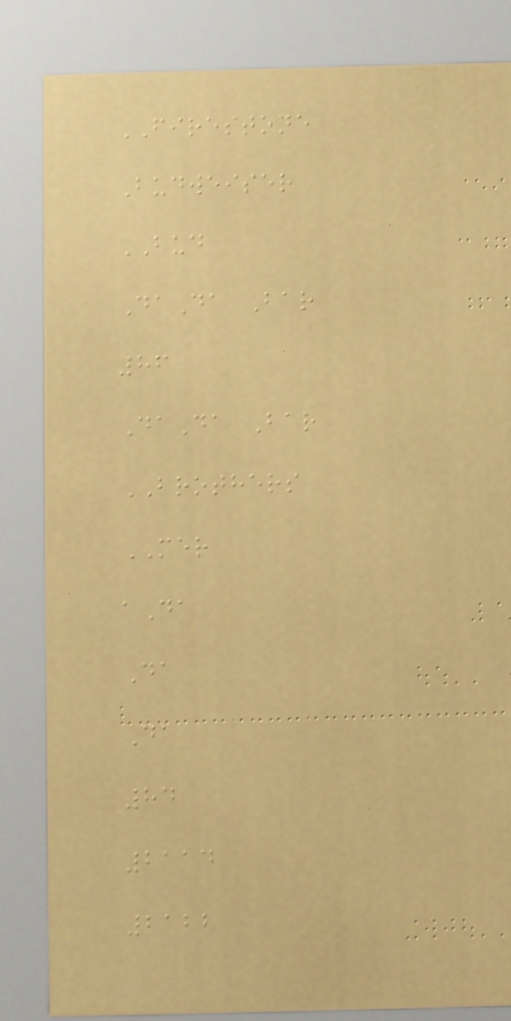FIRESTONE
Budweiser
BUD
DaDa Bar
86
DaDa Bar
BROTHERS
MER
aDa
Da
Da
84
2114
2122
